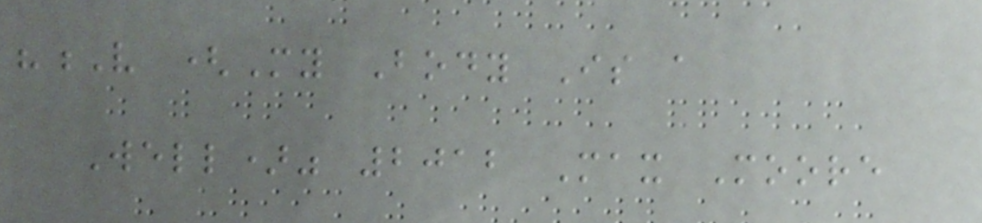"V (My Body Is a
Well)" 2012 Max Moore
